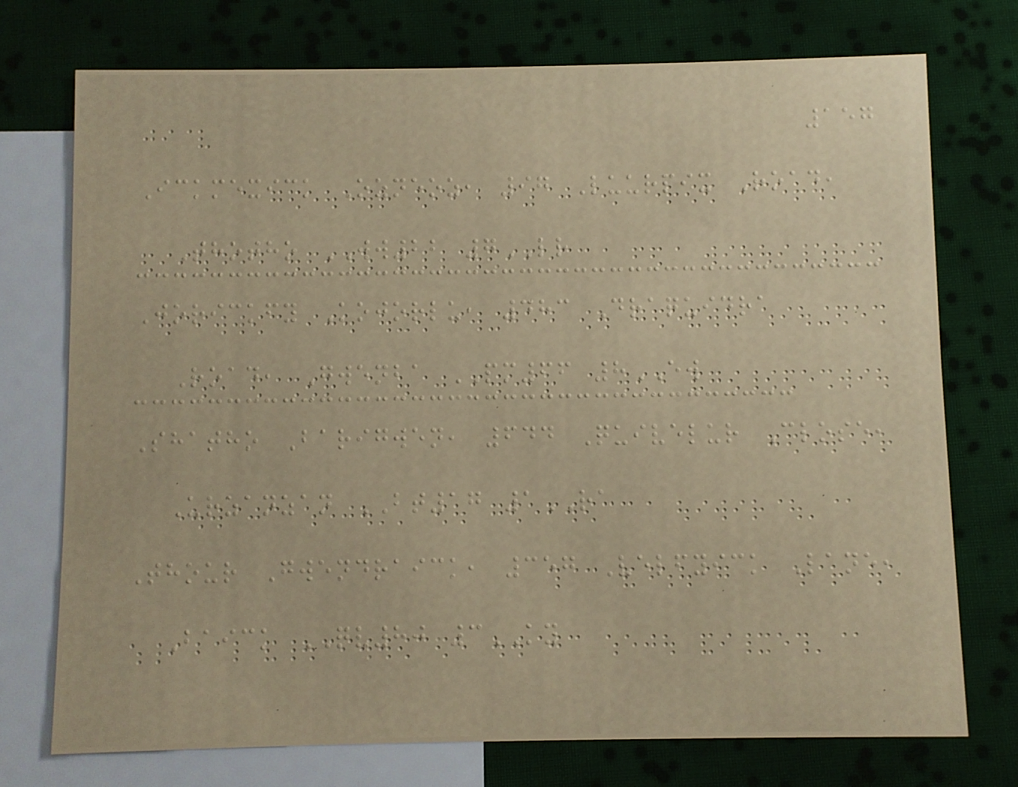157
Ickmexick Ozneoz, 97 Luurpix Road,
Thotho WW22 7LR
Jorickfy Kojorlu, 483 Draquidra
Road, Gwenba PM66 8EW
Shatho Barigwen, 644 Quivelur Close,
Urzanzan BT17 1RA
Thour Gwendraick, 357 Velfyick Lane,
Baick QV80 3KY
